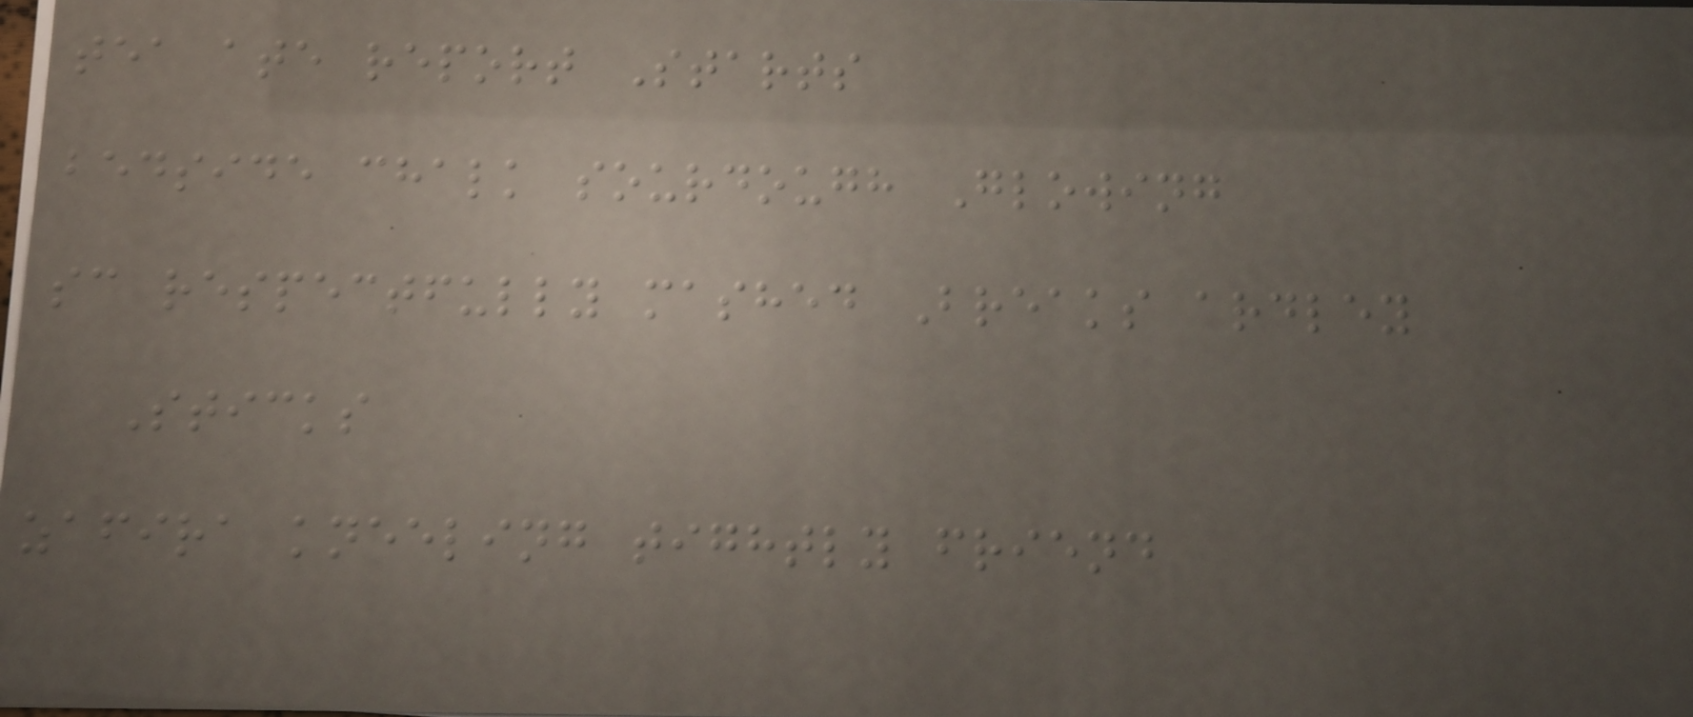tea ate report Starts
bedside chalk sourdough Glowing
sc respectfully mashed Breaks ardley
Sticks
zafira kneeling tightly friend
